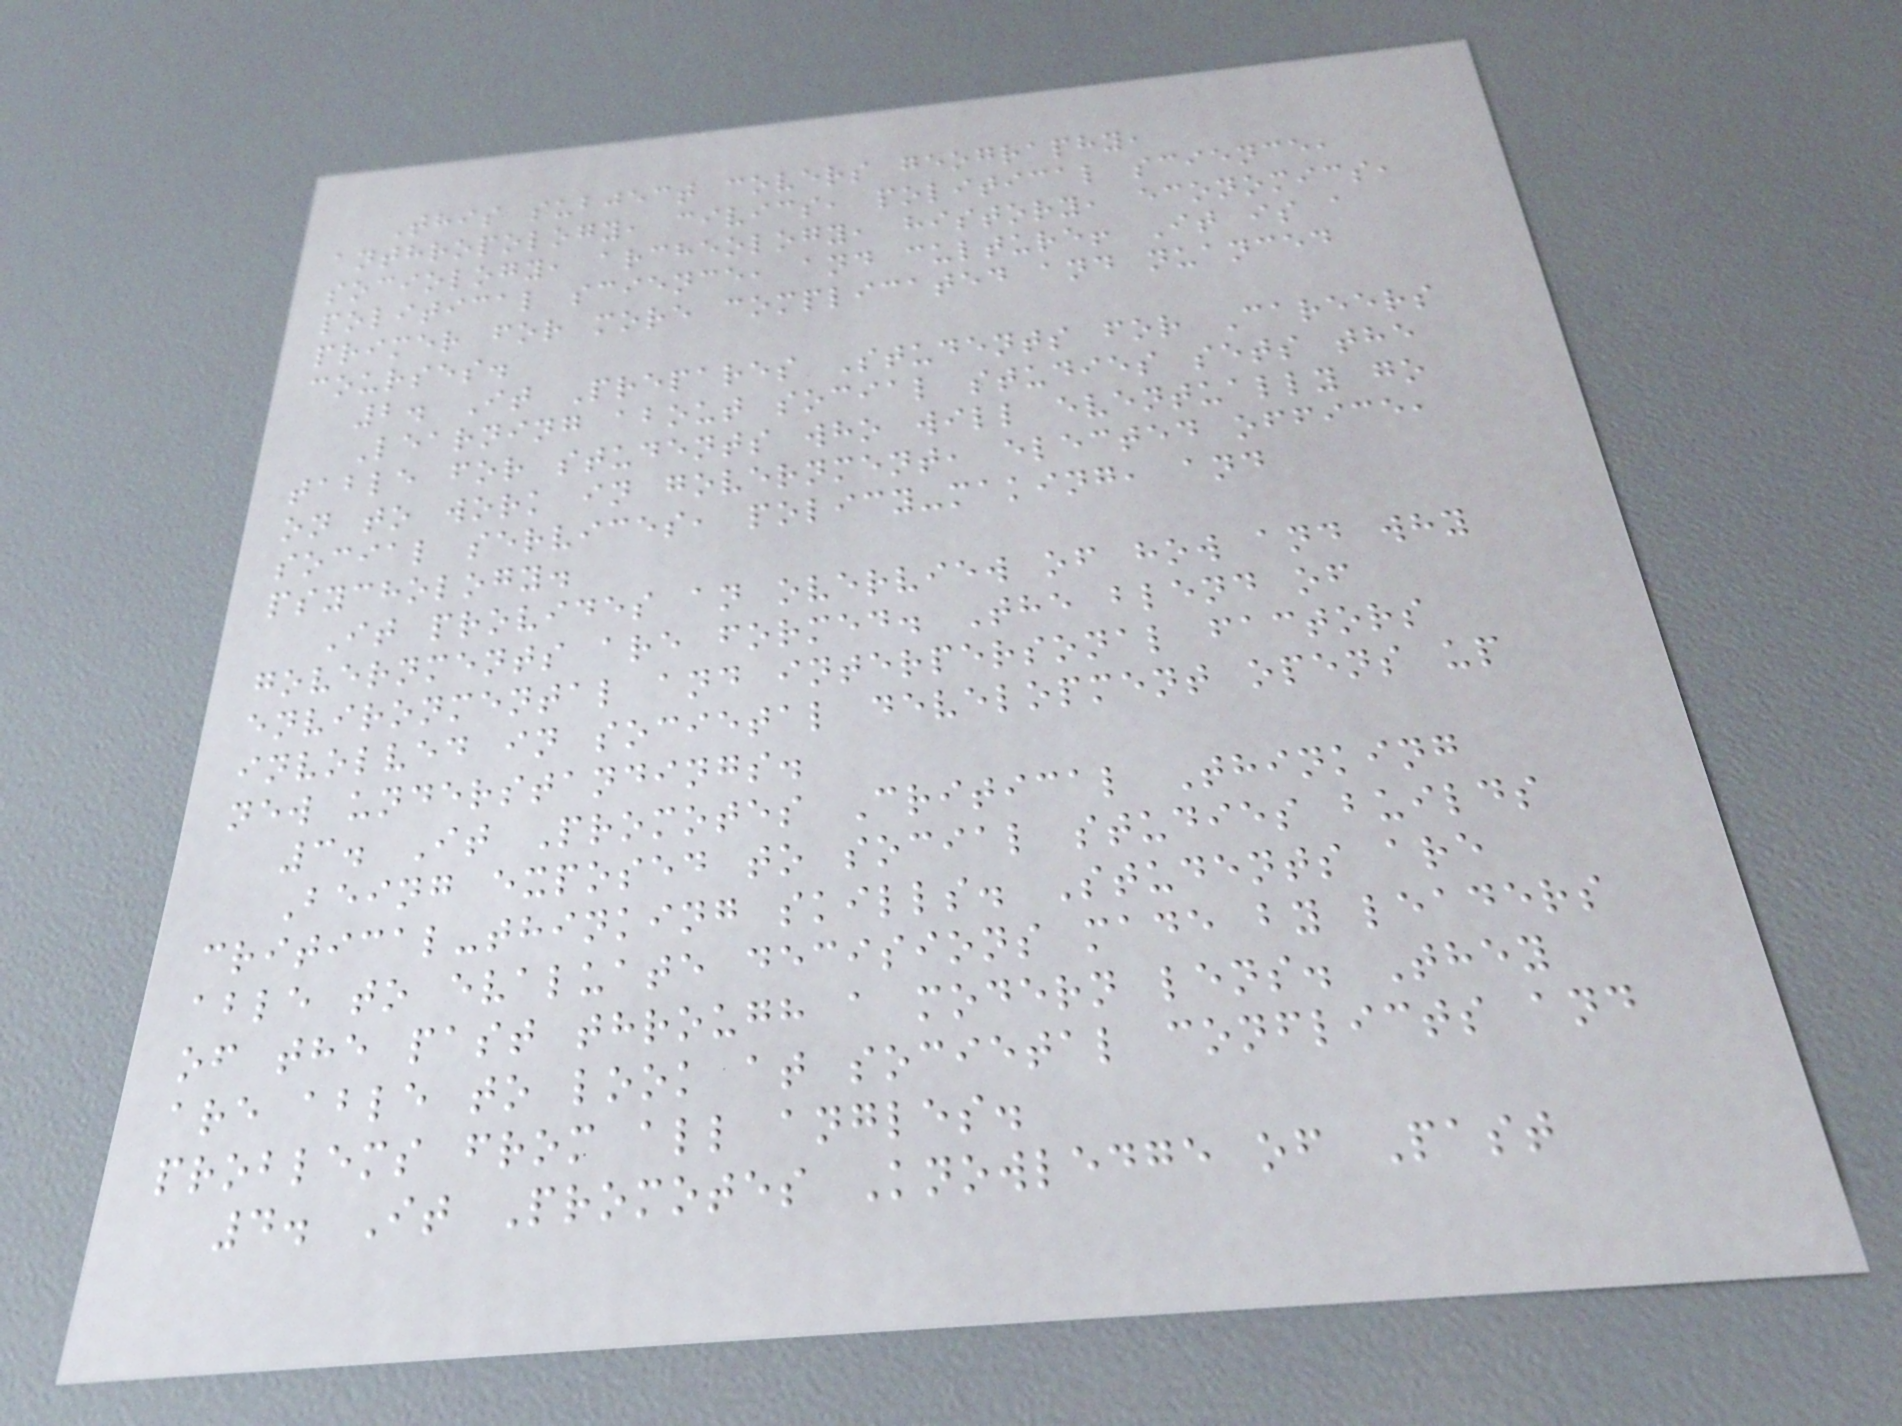This subject covers geography,
anthropology, civics, political science,
sociology, archeology, history, economics,
political science, and culture! It is a
primer for more complicated and nuanced
courses.
2. It Prepares Students for Careers
Learning about social studies sets the
table for students who will eventually go
on to work in government, elected office,
social services, policy-making, and
psychology.
It provides an overview of how and why
governments are formed. The blend of
environmental and interpersonal factors
involved in societal development opens up
new understandings.
3. It Promotes Critical Thinking
Being exposed to social studies builds
critical-thinking skills. Students are
able to evaluate decisions made by leaders
of the past through a modern lens. They
are able to look at societal conflicts and
problems from all angles.
4. It Promotes Knowledge of Past
